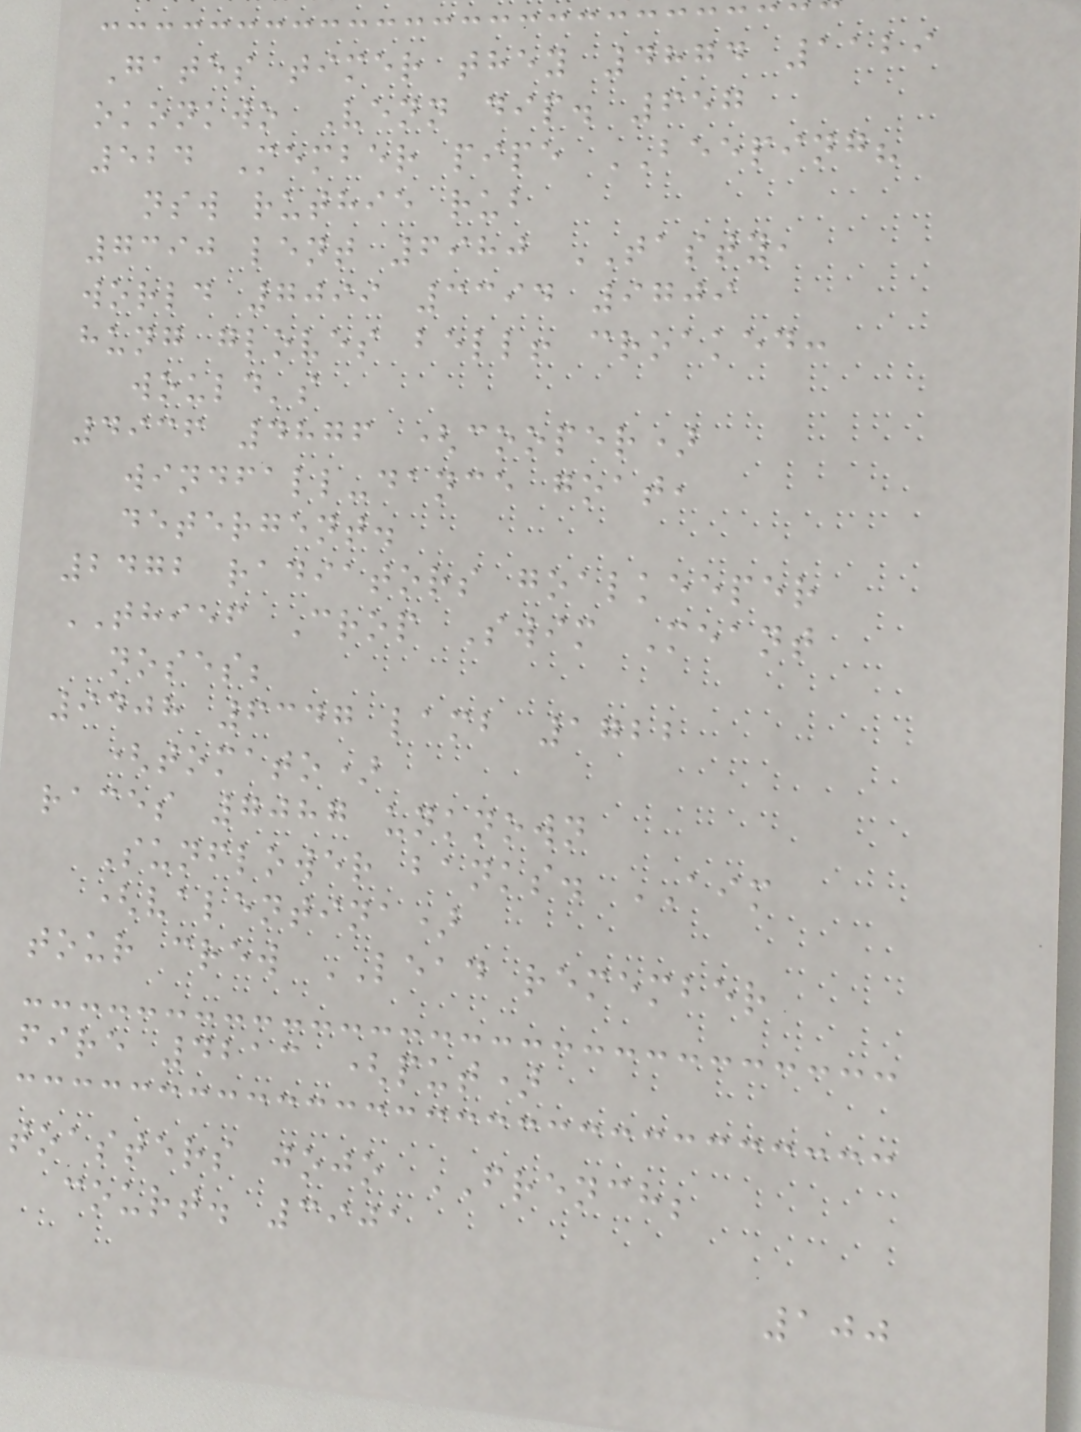Gates timer they 4874 1129
okonkwo Venn dip. 657
524 Member pipe BEEPING?
nsw ruthie rub
7390 lent 6980 TASTY,
world 7099 3394 9709
hung gloves bell! croaked:
would's
4936 4876 (cooper)
windfall-dance goat,
detergent.
2472 radiators goalkeeper
THIEF Crop Swim Meant
noses;
9408 6347 lamb 1722
(tomato)
races 7087 unknown
Sunflower banks. AIM
(valentina)
tour crew LEAD remember
fire 4213 (put)
toasters jojo FRENCH;
court. 3901
100
